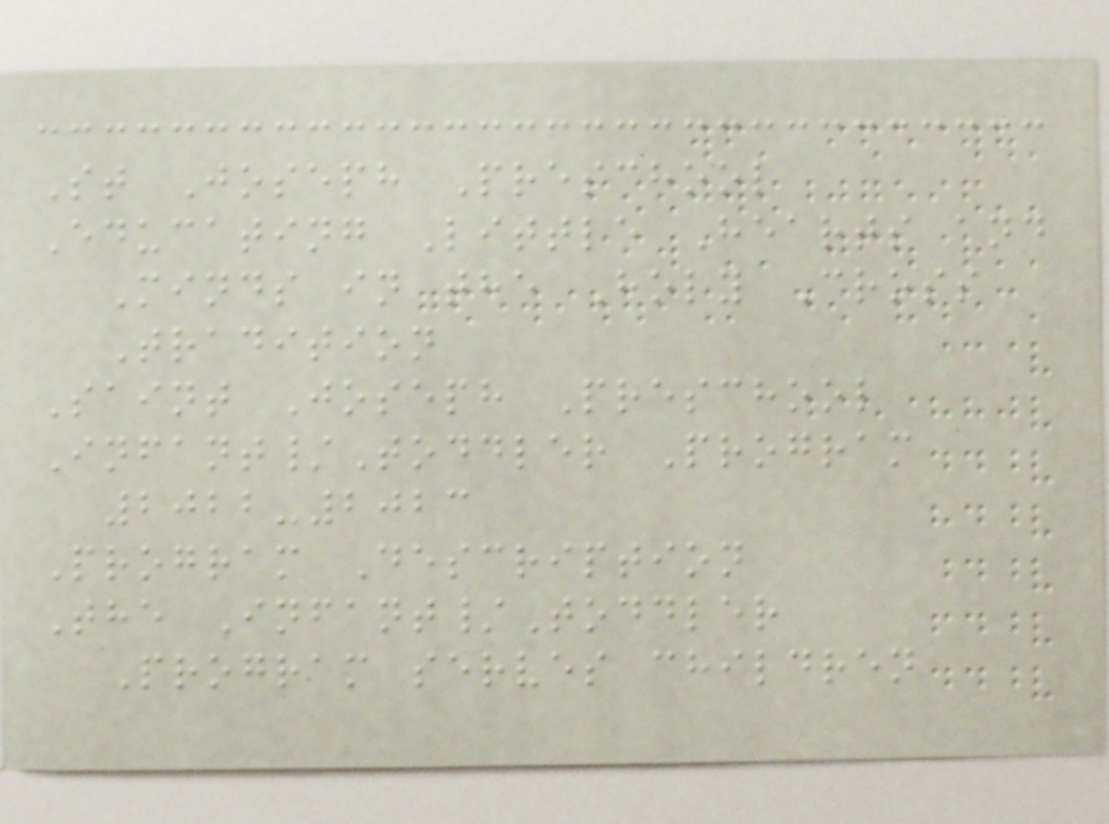St Joseph Preschool
Educating Little Hearts and
Minds in the Holy Cross
Tradition
Saint Joseph Preschool
Infant/Toddler Program
2022-2023
Program Description
The Infant/Toddler
Program serves children
